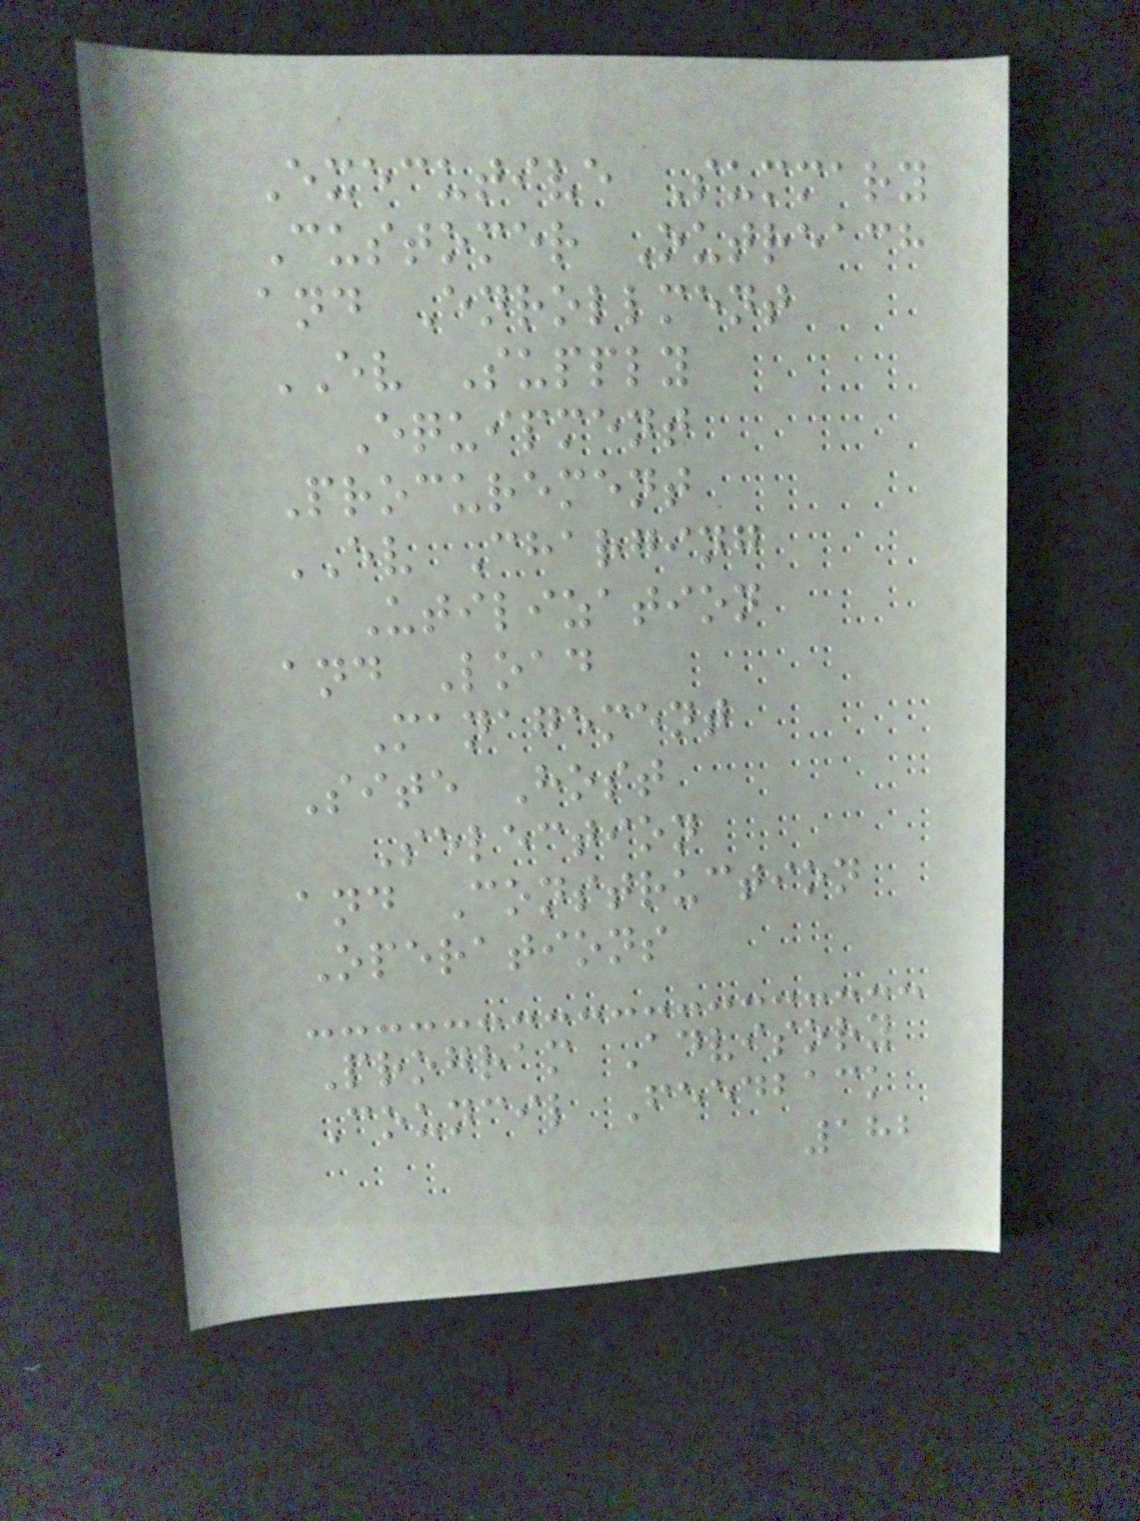Executive Summary
Customer Outreach
and Enrollment
EV Supply
Equipment
Procurement
EV Charging
Utilization
and Load
Management
Site Host
Selection
and Construction
Operations
Program Advisory
Council Feedback
182
